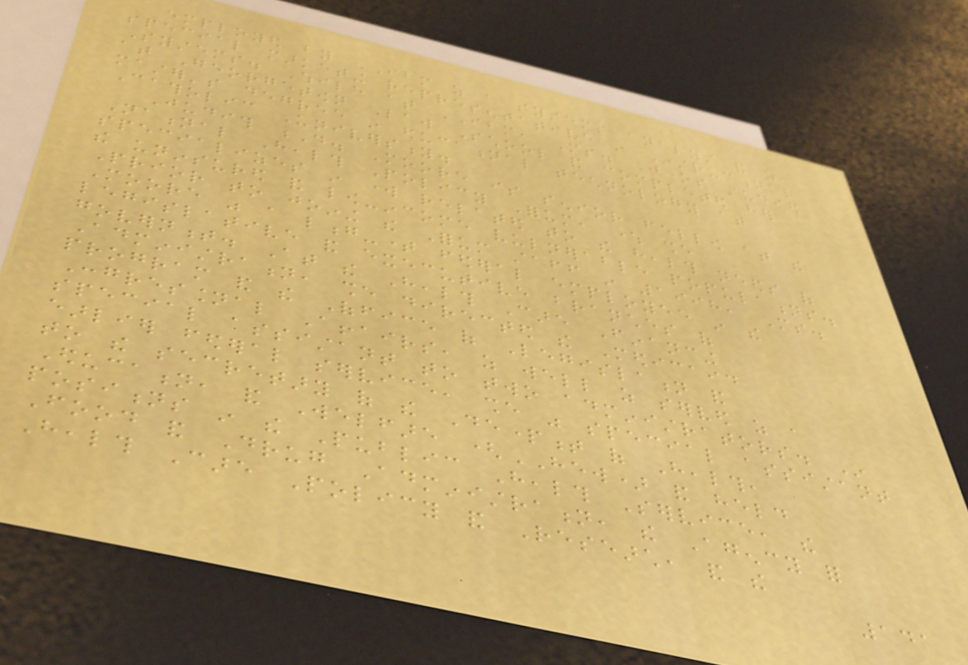employed by IBM as a systems analyst and as
special marketing representative in Instructional
Systems. While at IBM, Ms. Jones studied
at Georgetown Law School and completed her
master's degree in educational technology at
Catholic University.
Judith D. Moore is senior fellow at the
National Health Policy Forum, where she
specializes in work related to the health needs of
the uninsured and low-income vulnerable populations.
Prior to joining the Forum staff in 1998, Ms.
Moore was a long-time federal employee in the
legislative and executive branches of
government. At the Health Care Financing
Administration, she directed the Medicaid
program and the Office of Legislation and
Congressional Affairs, as well as served as a
special assistant to two administrators. In
earlier federal service, she was special assistant
to the secretary of the Department of Health,
Education, and Welfare (HEW) and held
positions in the Public Health Service, the
Food and Drug Administration, the Agency for
Health Care Policy and Research, and the
141
